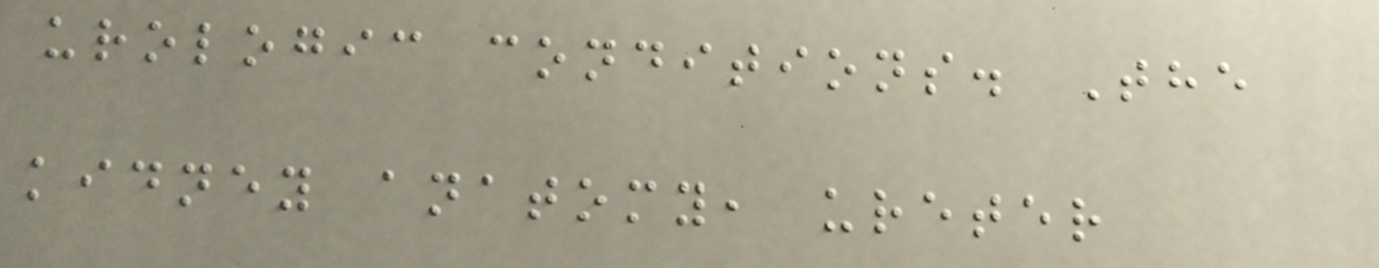urologic conditions. The
kidney anatomy, ureter
